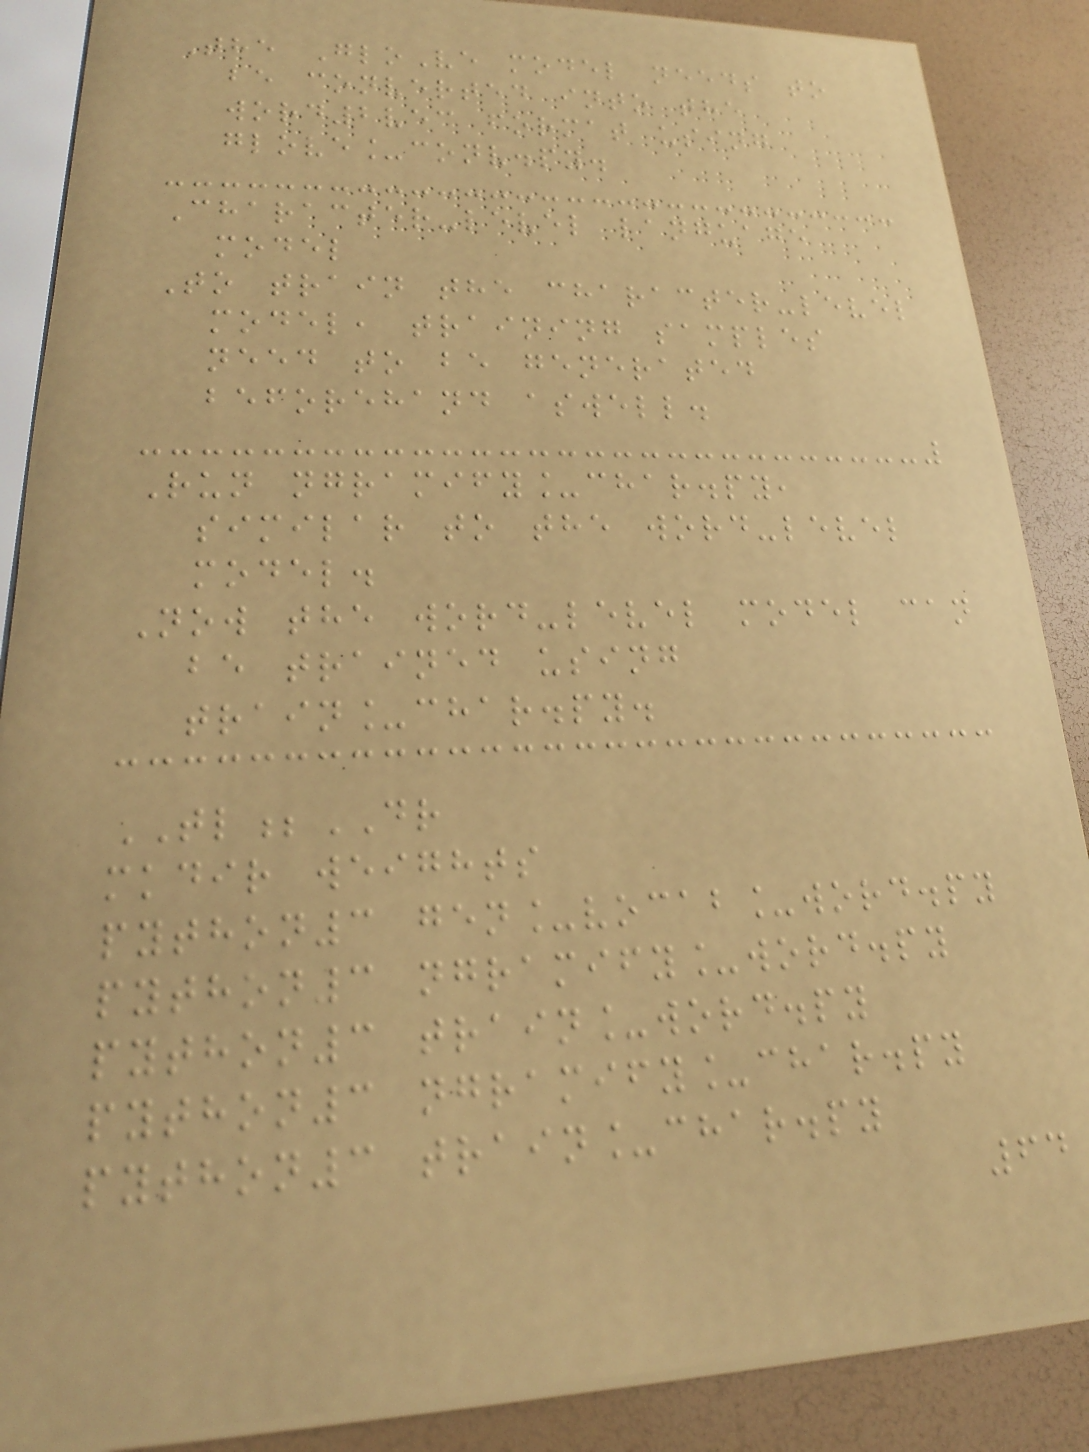The GloVe model needs to
be converted into the
word2vec format using
glove_conv.py.
Character-level language
model
To train the character-level
model, training samples
need to be generated
beforehand aswell.
Run ngramify_char.py,
similar to the word-level
model.
Now the word-level model can
be trained using
train_char.py.
TL;DR
mkdir weights
python3 gen_vocab_word.py
python3 ngramify_word.py
python3 train_word.py
python3 ngramify_char.py
python3 train_char.py
64
